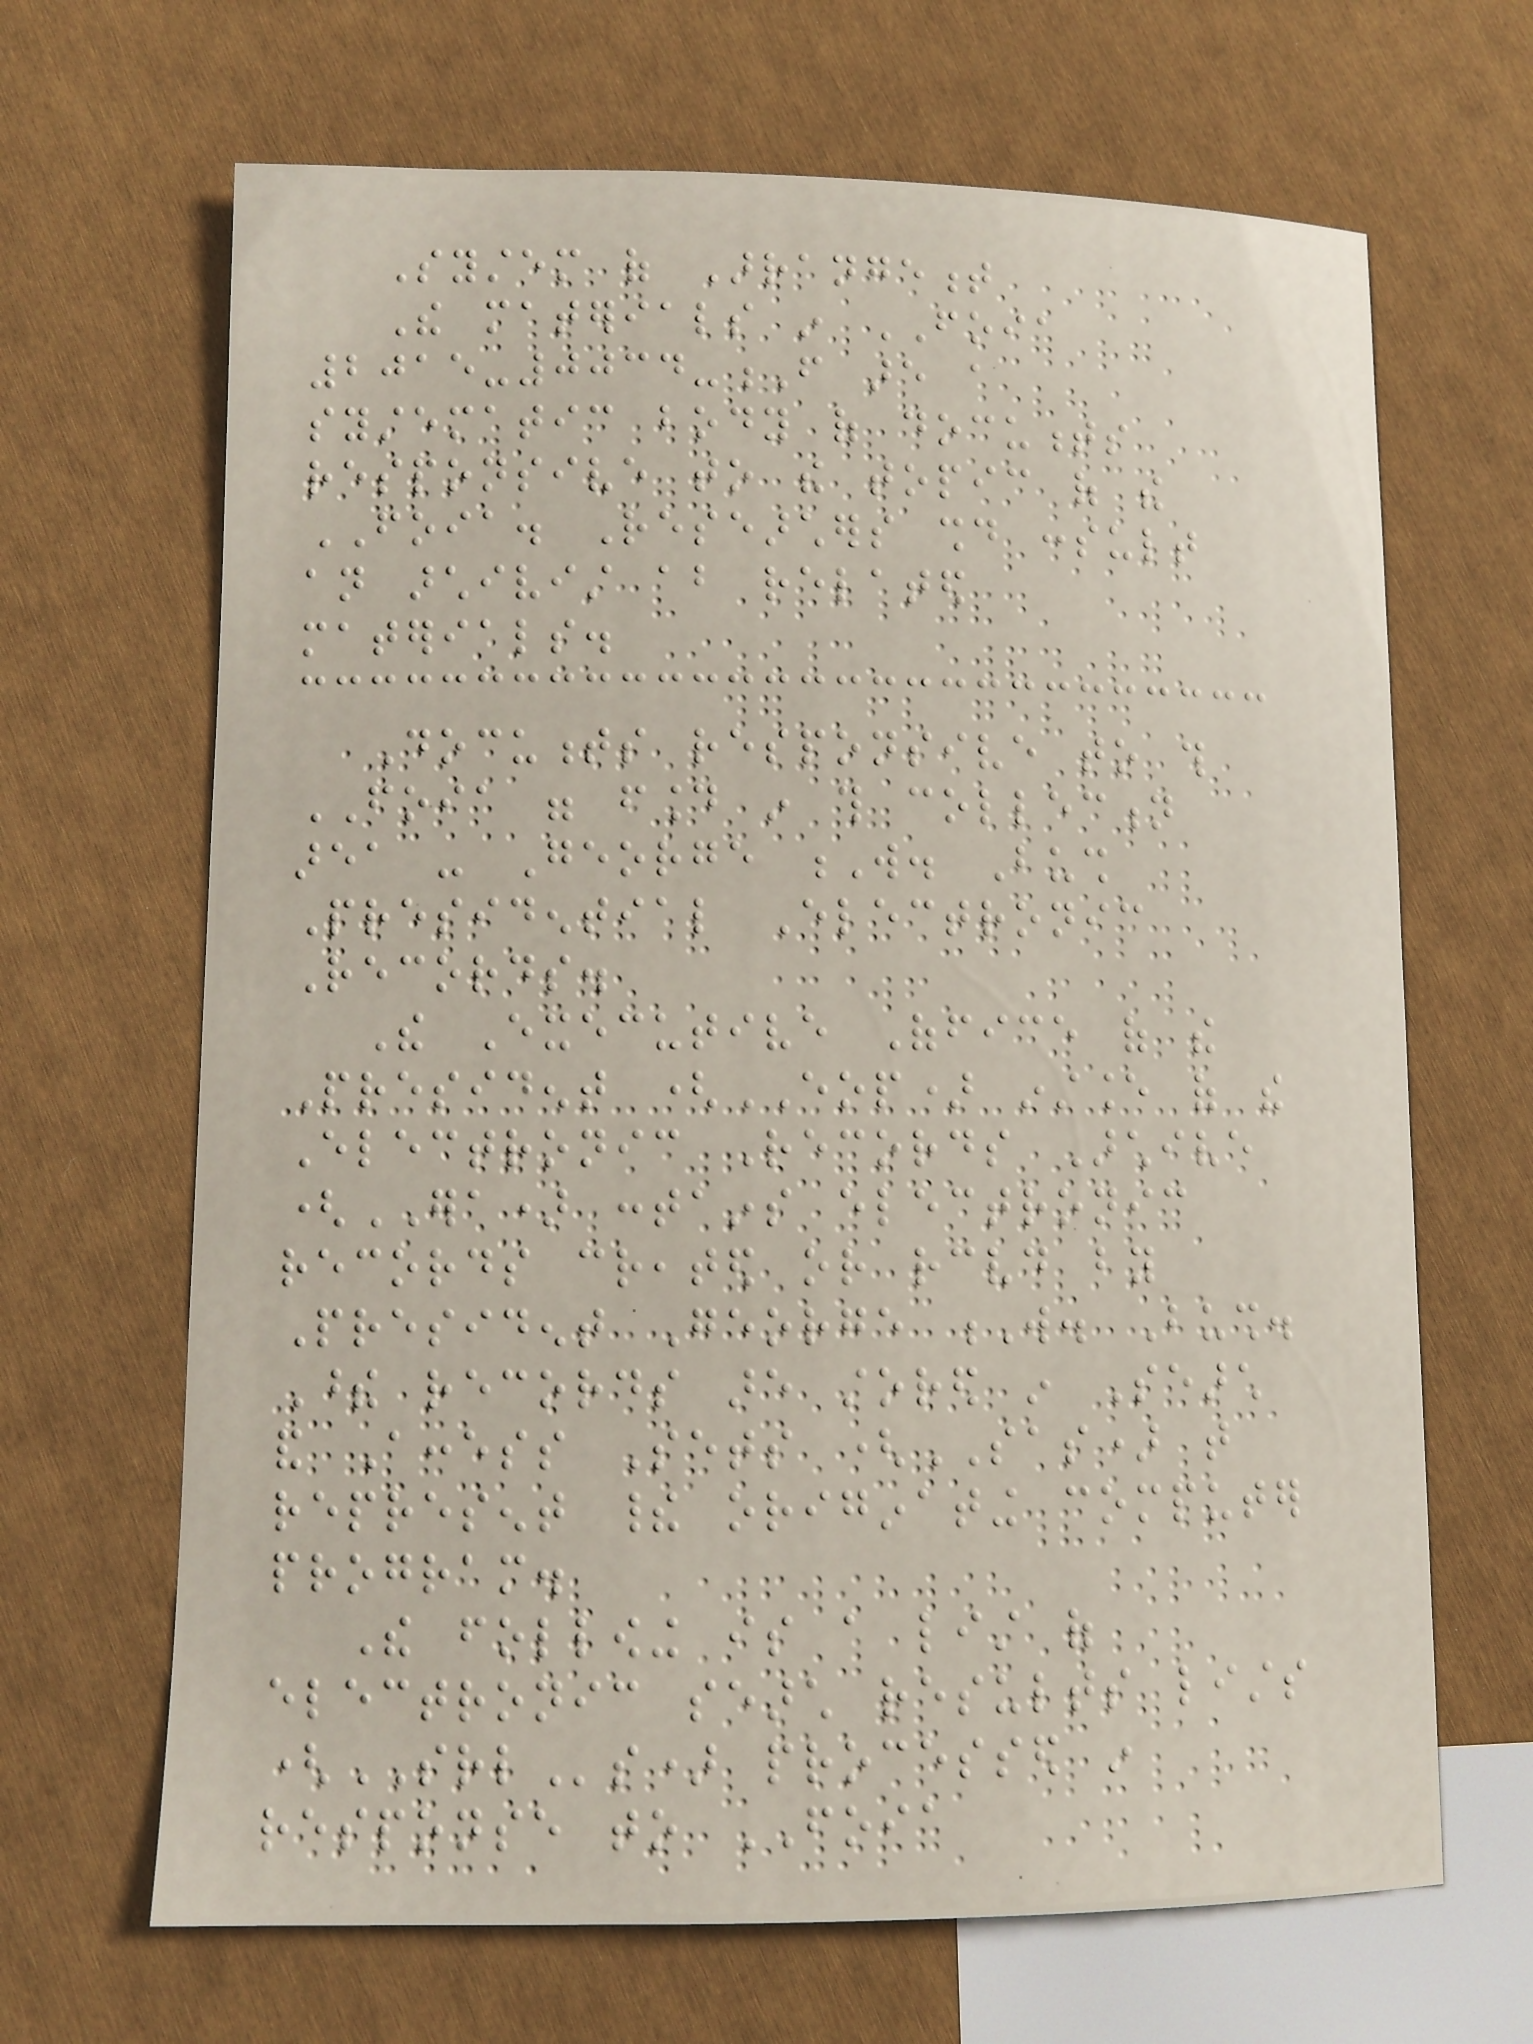System of Arrangement
The materials in FOIA
2015-0034-F are a
systematic body of documents
responsive to the topic of the
FOIA. Researchers should consult
an archivist about related
materials.
Documents responsive to this
FOIA were found in this collection
area - George W. Bush
Presidential Electronic
Records.
The Executive Office of the
President (EOP) instance of the
Electronic Records Archive
(ERA) contains electronic
records created or received by
President George W. Bush.
These records are stored in Search
and Access Sets (SAS) that
represent their originating computer
program.
The following is a list of
electronic search results lists
(SRLs) processed in
response to FOIA
